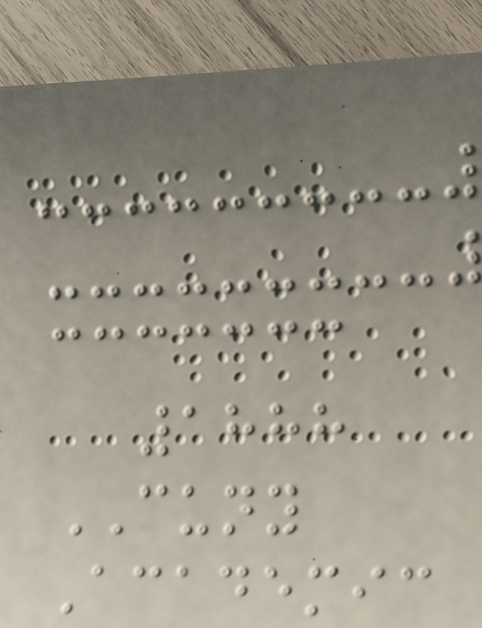1888
CUNY
Academic
